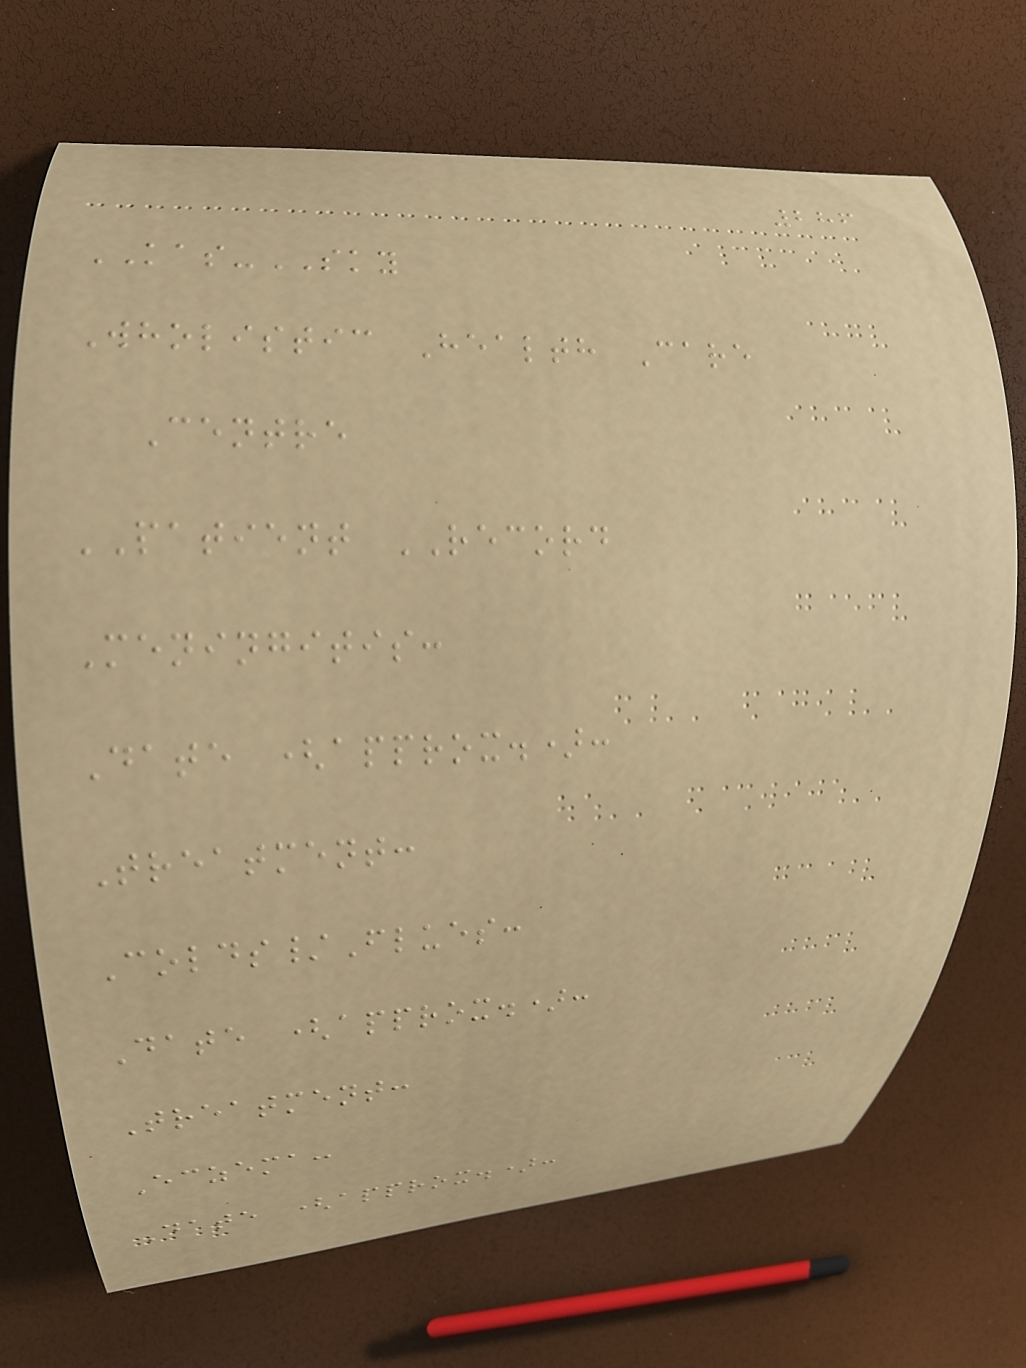286
KAS-SKY
Wholistic Health Care
Centre
PATIENT RECORD
Meningitis:
Date (approx.):
Treatment:
Colds/Flues:
Date (approx.):
Treatment:
Eczema:
Date (approx.):
